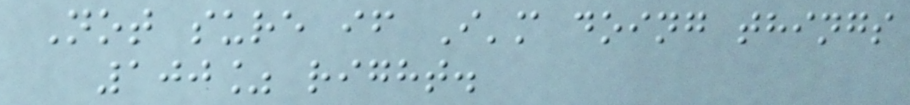Not sure if I'm doing things
100% right.
